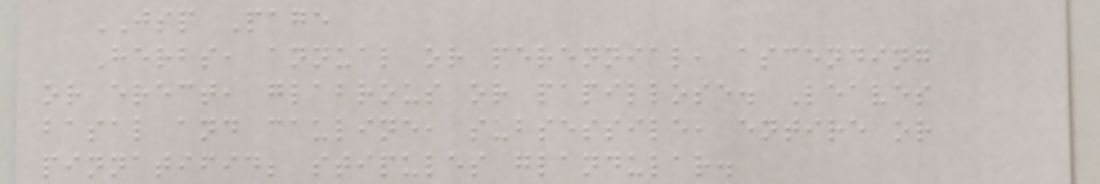JSP Page
Herbs, annual or perennial, ascending
or erect, glabrous or papillose. Leaves
basal and cauline, subsessile, entire or
pinnatifid; stipules glandular.
